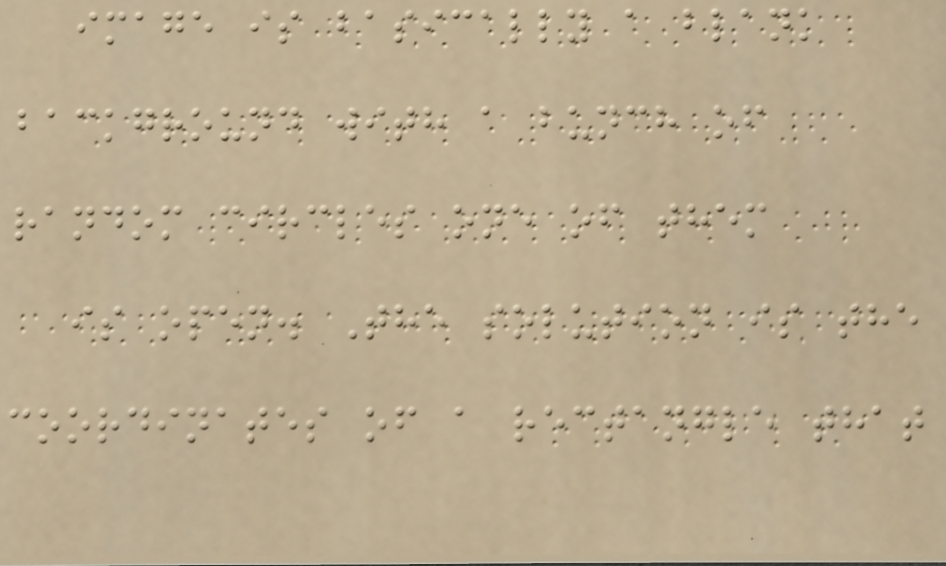image is basically a blank
background with a bunch of
random circles one of them
is open. The solution is the
coordinates of a rectangle that
